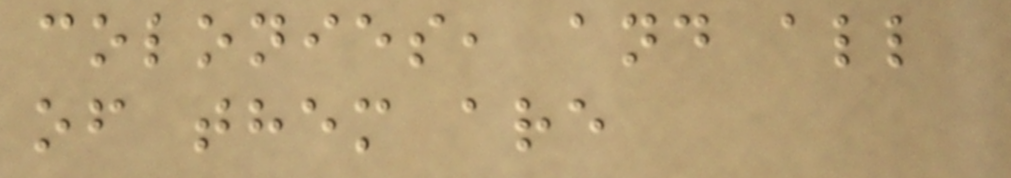colonies, and all
of them are
